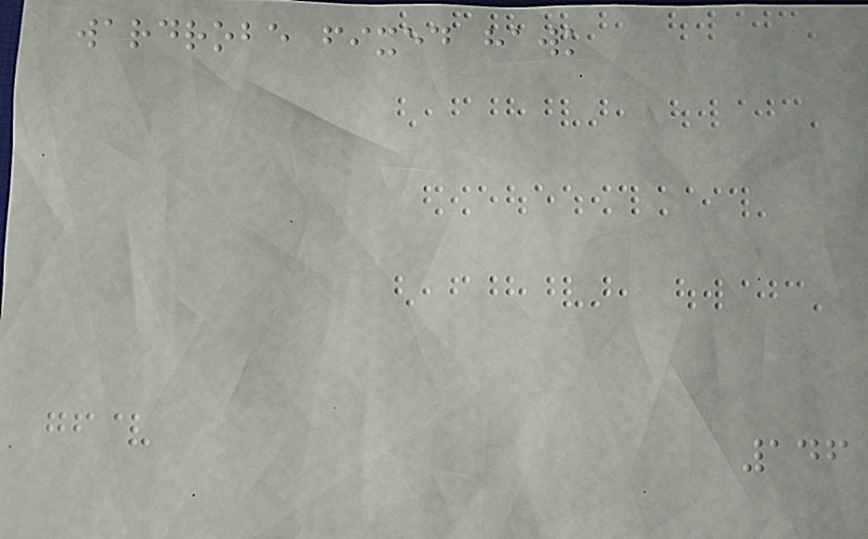wardrobe fixed hawk
146
